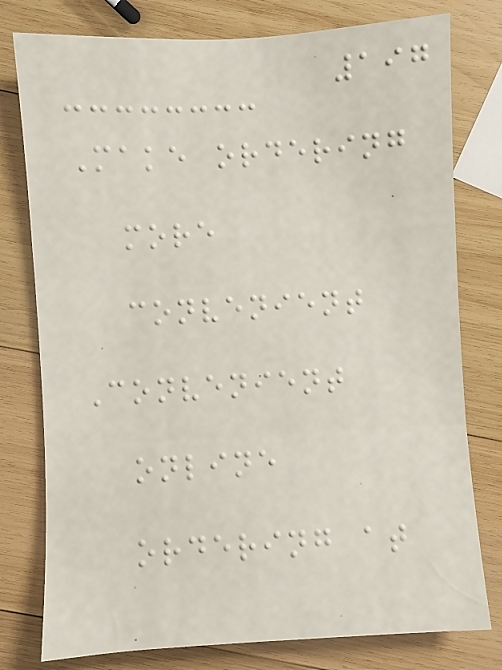197
Make ordering
more
convenient
Convenient
online
ordering at
